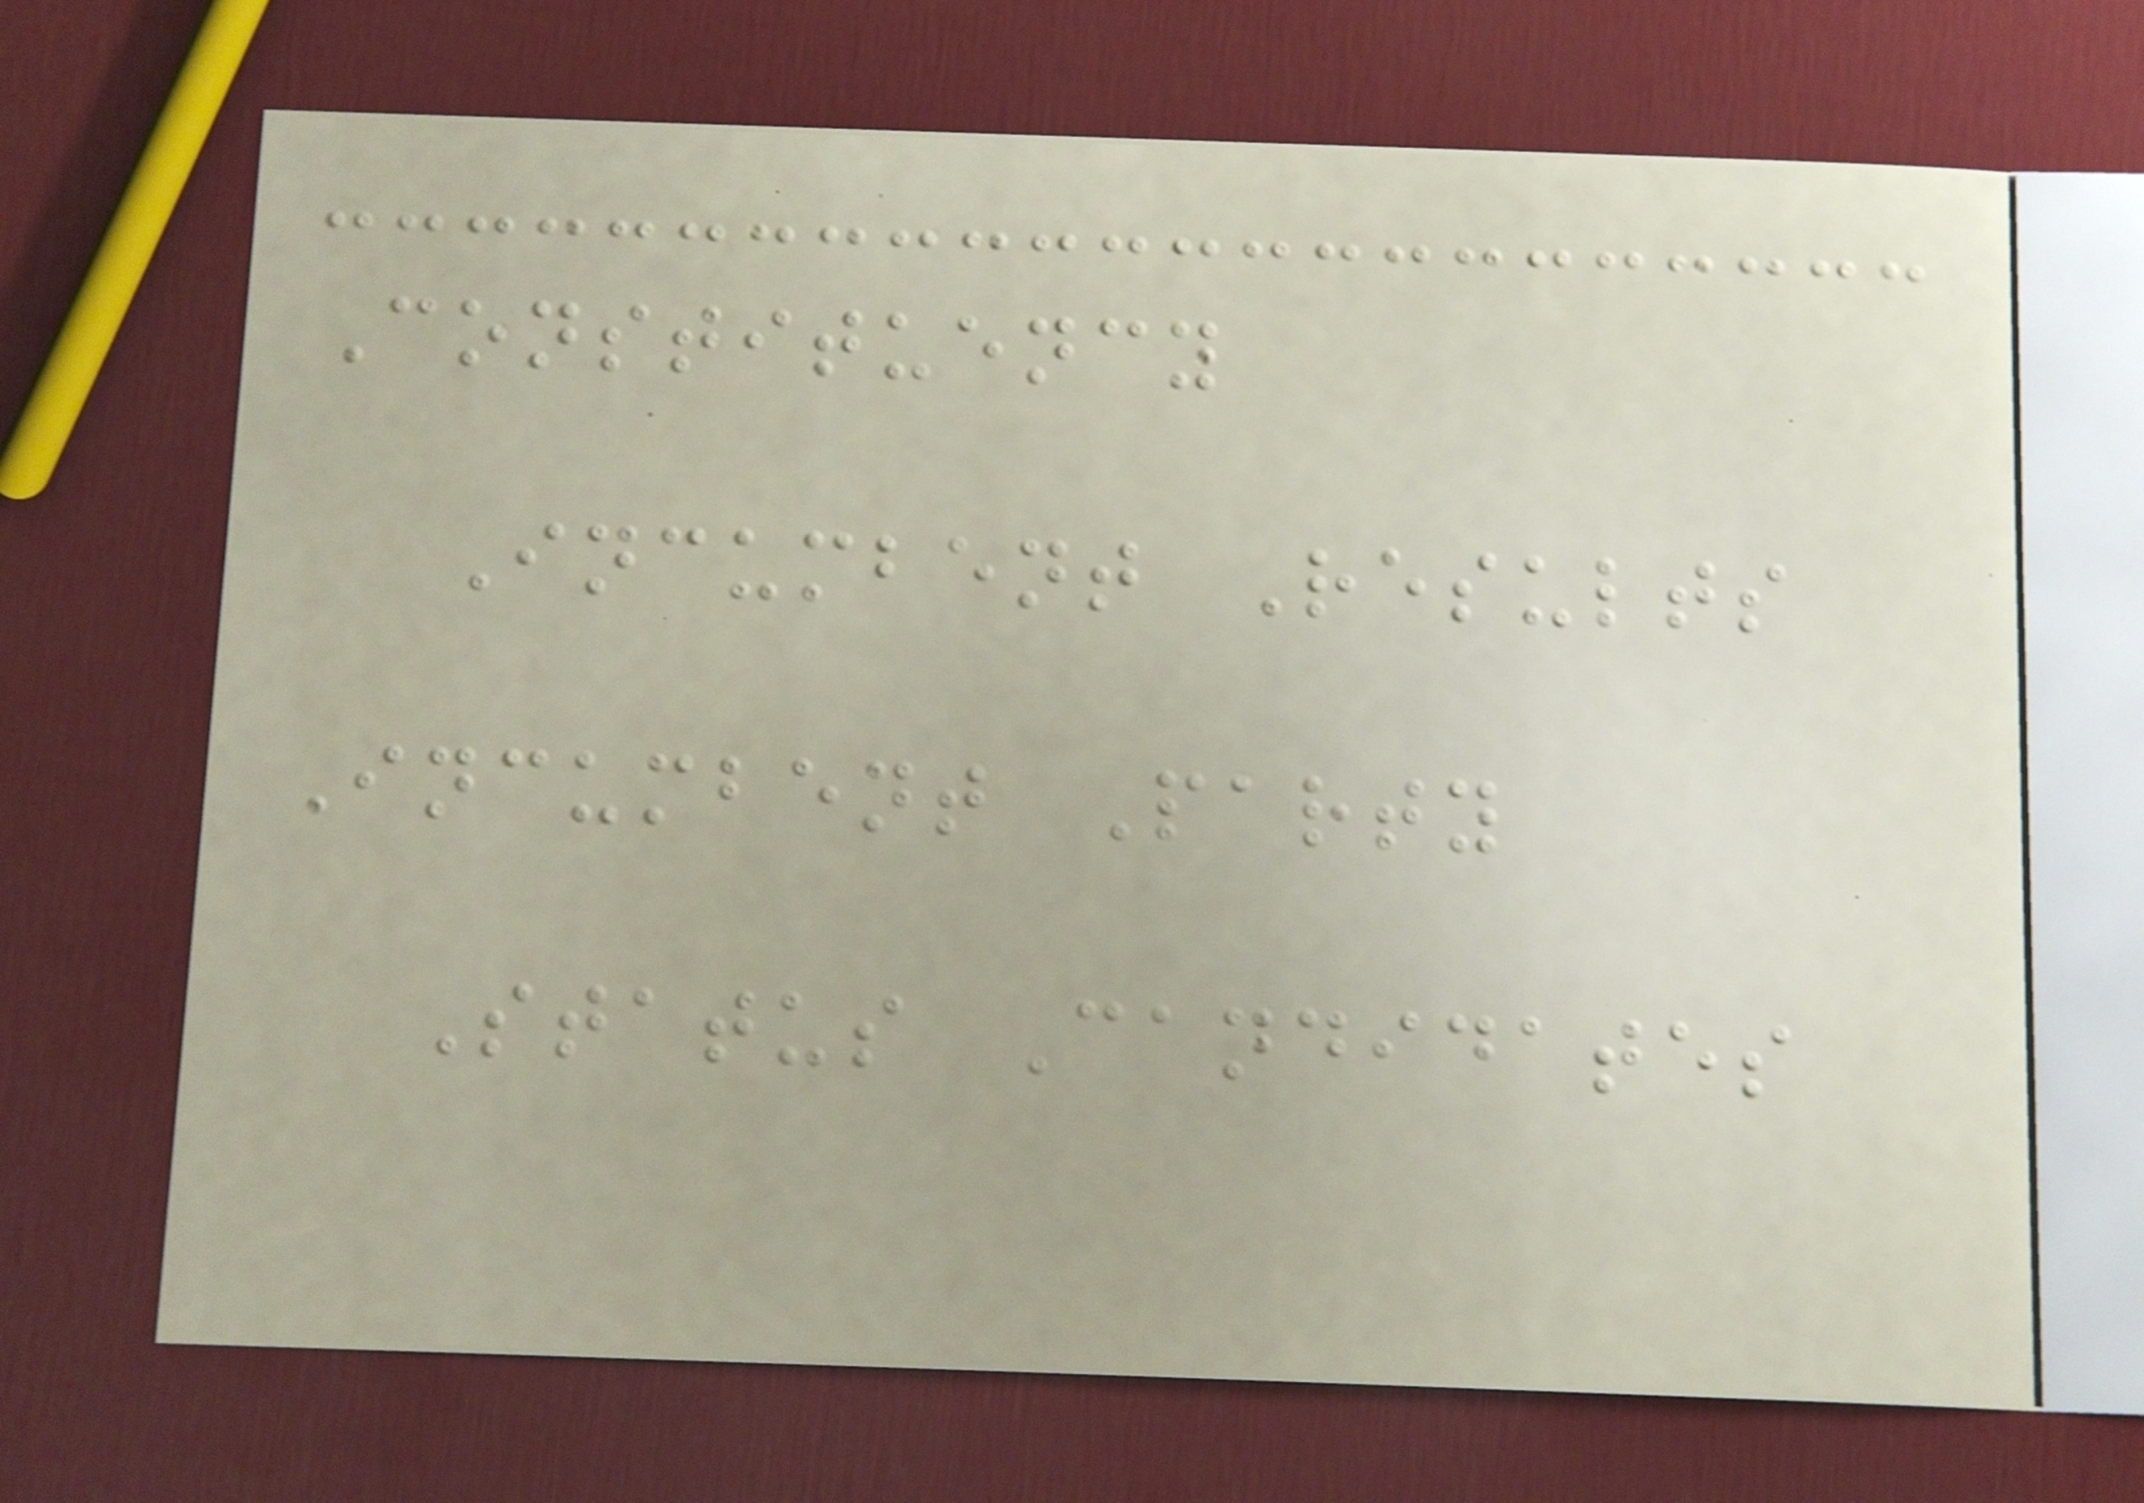Constituency
Incumbent Results
Incumbent Party
Status Candidates
